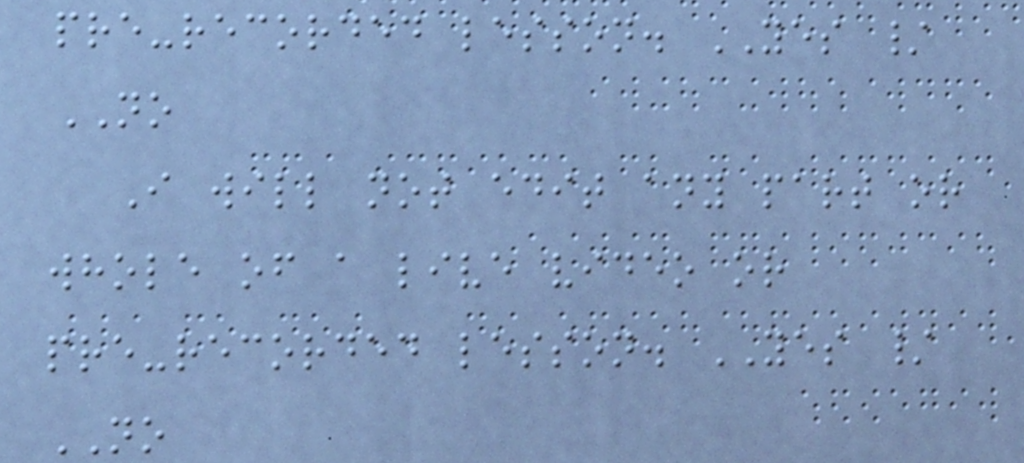pre-recorded lesson. YES /
NO
I will not edit any part or
whole of a live video or
pre-recorded lesson. YES /
NO
